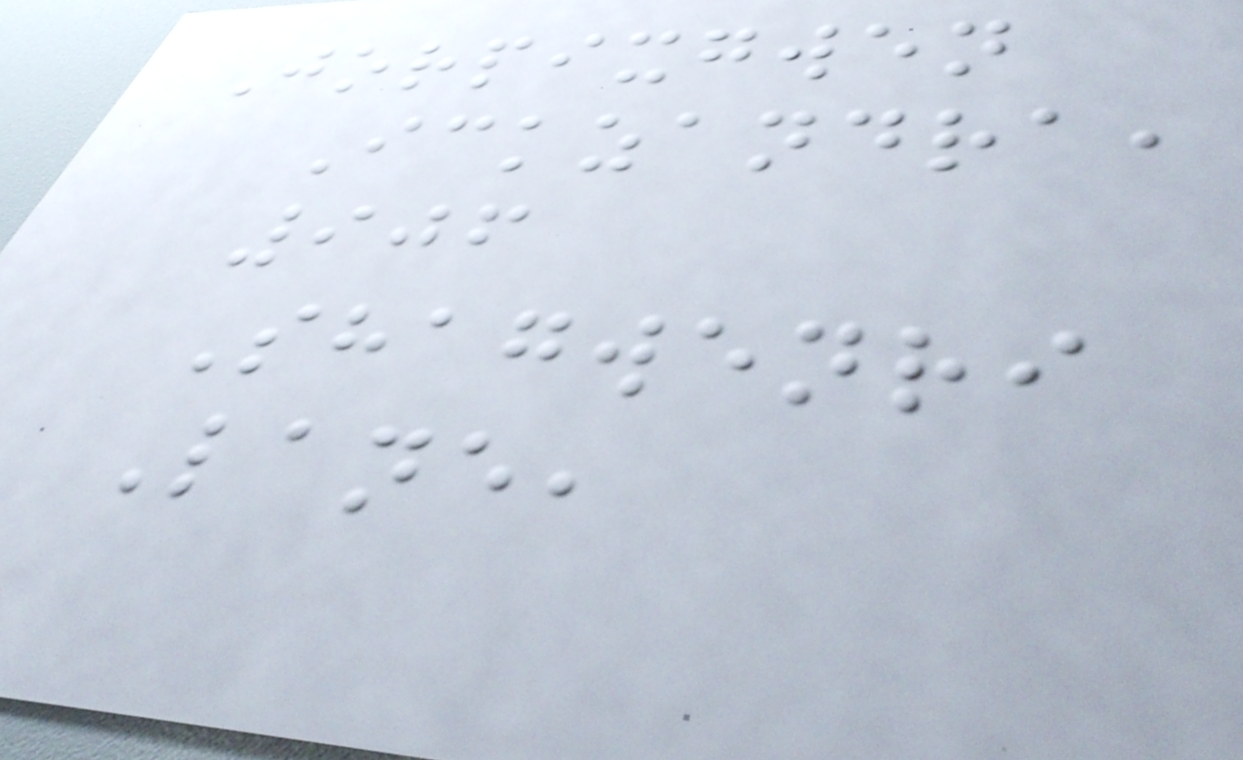Jorpixgwen
Ickzandra,
906
Shagwenri
Lane,
